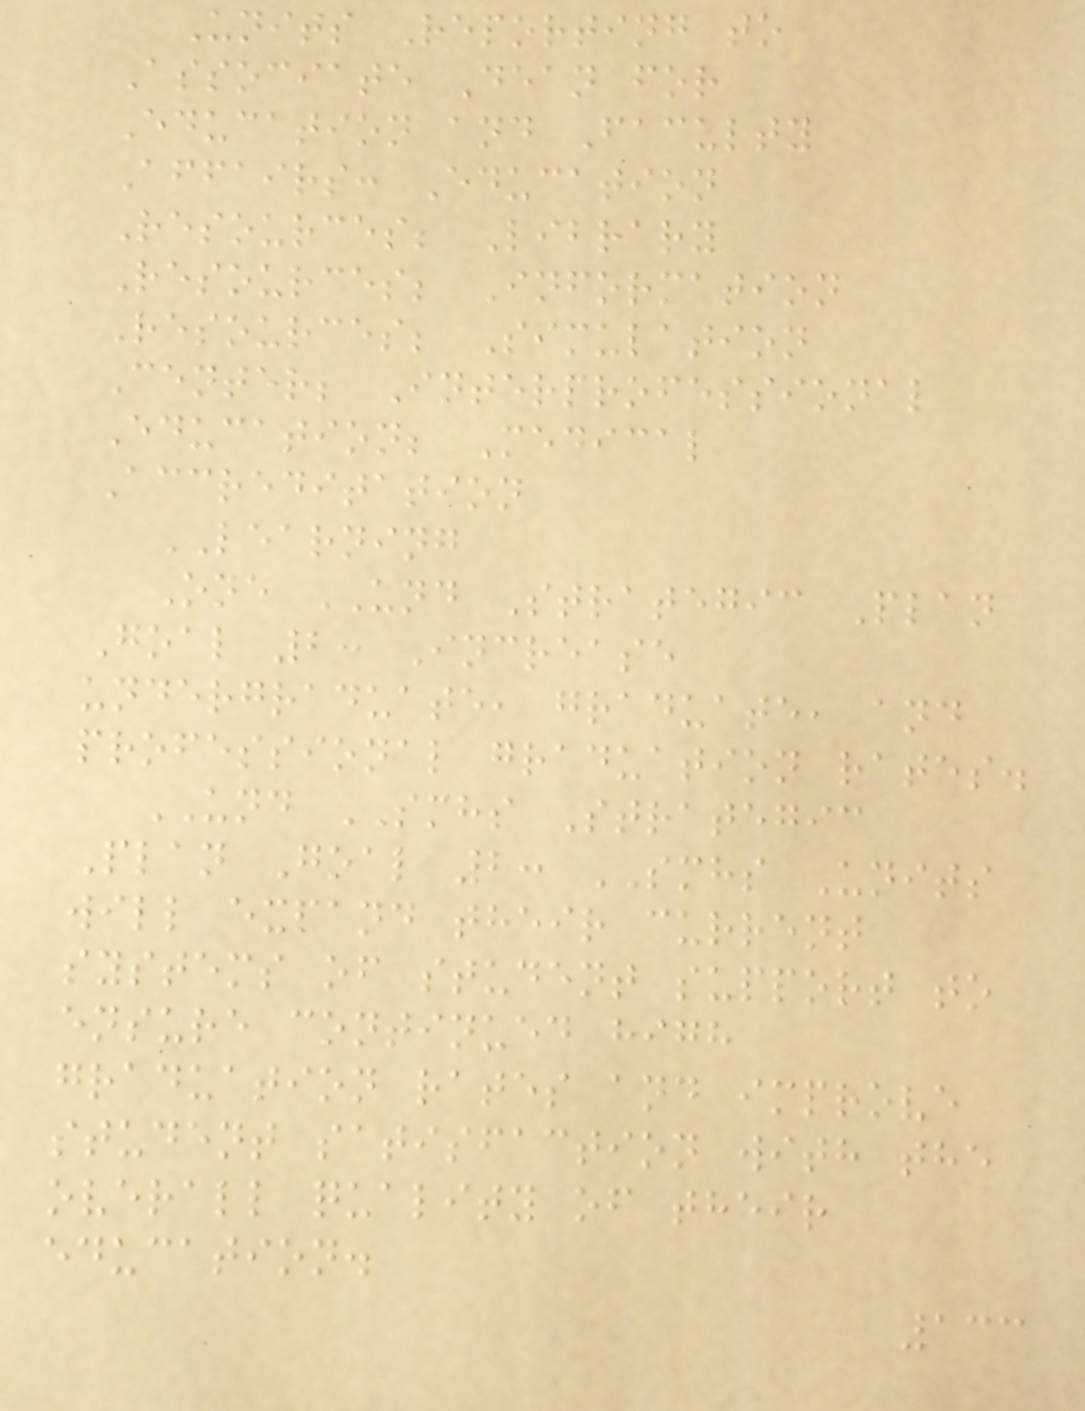Units Reporting to
Associate Dean for
Education and Faculty
Affairs: Education
Resources; Library
Resources; Information
Resources; Simulation
Center; Interprofessional
Education; Medical
Accreditation
LEARNING
One UND Strategic Plan
Goal 2: Increase
undergraduate, graduate, and
professional graduation rates.
UND SMHS Strategic
Plan Goal 2: SMHS Units
will expand their current
systems of student support to
ensure continued high
graduation rates and improve
student satisfaction with the
overall quality of their
education.
133
